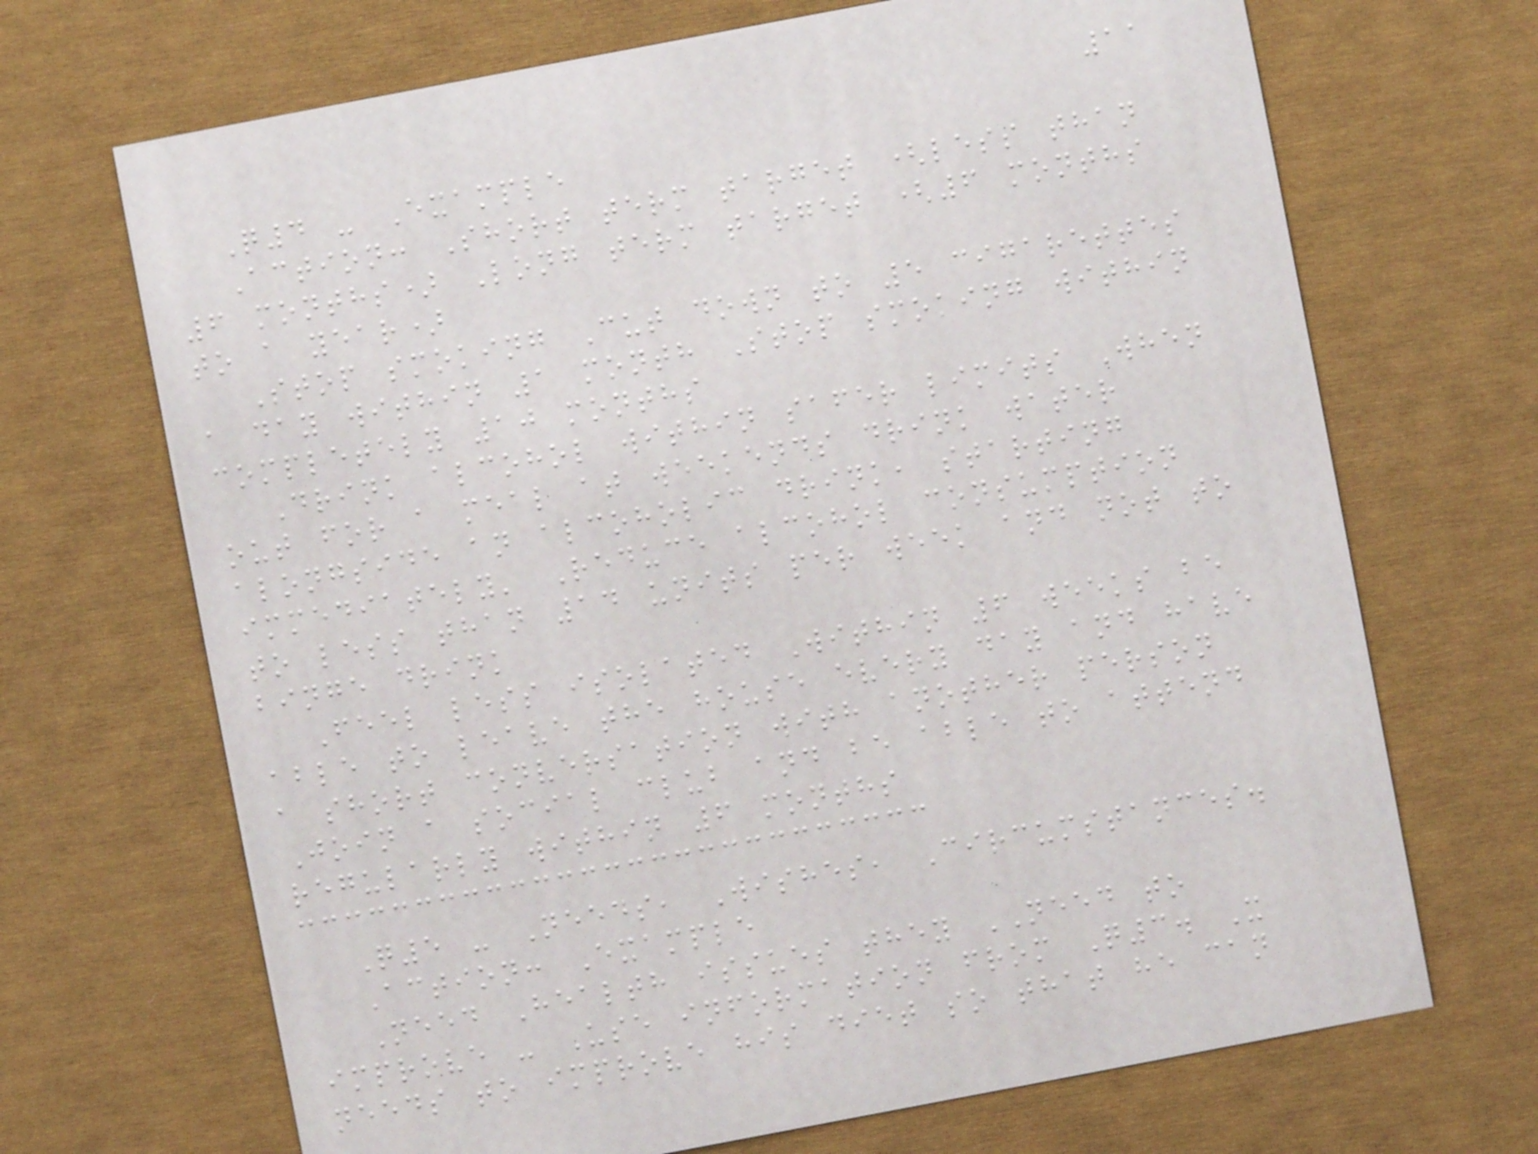11
Q4 - Example
Action: Short term target (less than
6 months) Long term target (6 months
to a year)
Stop smoking Cut down to 5 cigarettes
a day within 1 month Stop smoking within
completely 10 months
Drink alcohol within safer limits When
out for a meal at weekends drink water
alongside an alcoholic drink, starting
immediately' Reduce alcohol consumption
to less than 14 units per week and not to
binge drink
Feel less isolated Within 6 weeks be
able to leave the house every day and have
a short conversation with another person
Join a social club and be able to attend
regularly within 6 months
Q5 - Needs, Wishes, Circumstances.
Action: Example
Need Health issues they NEED to
improve - Use information from Q3. X
needs to improve his diet so that he can
